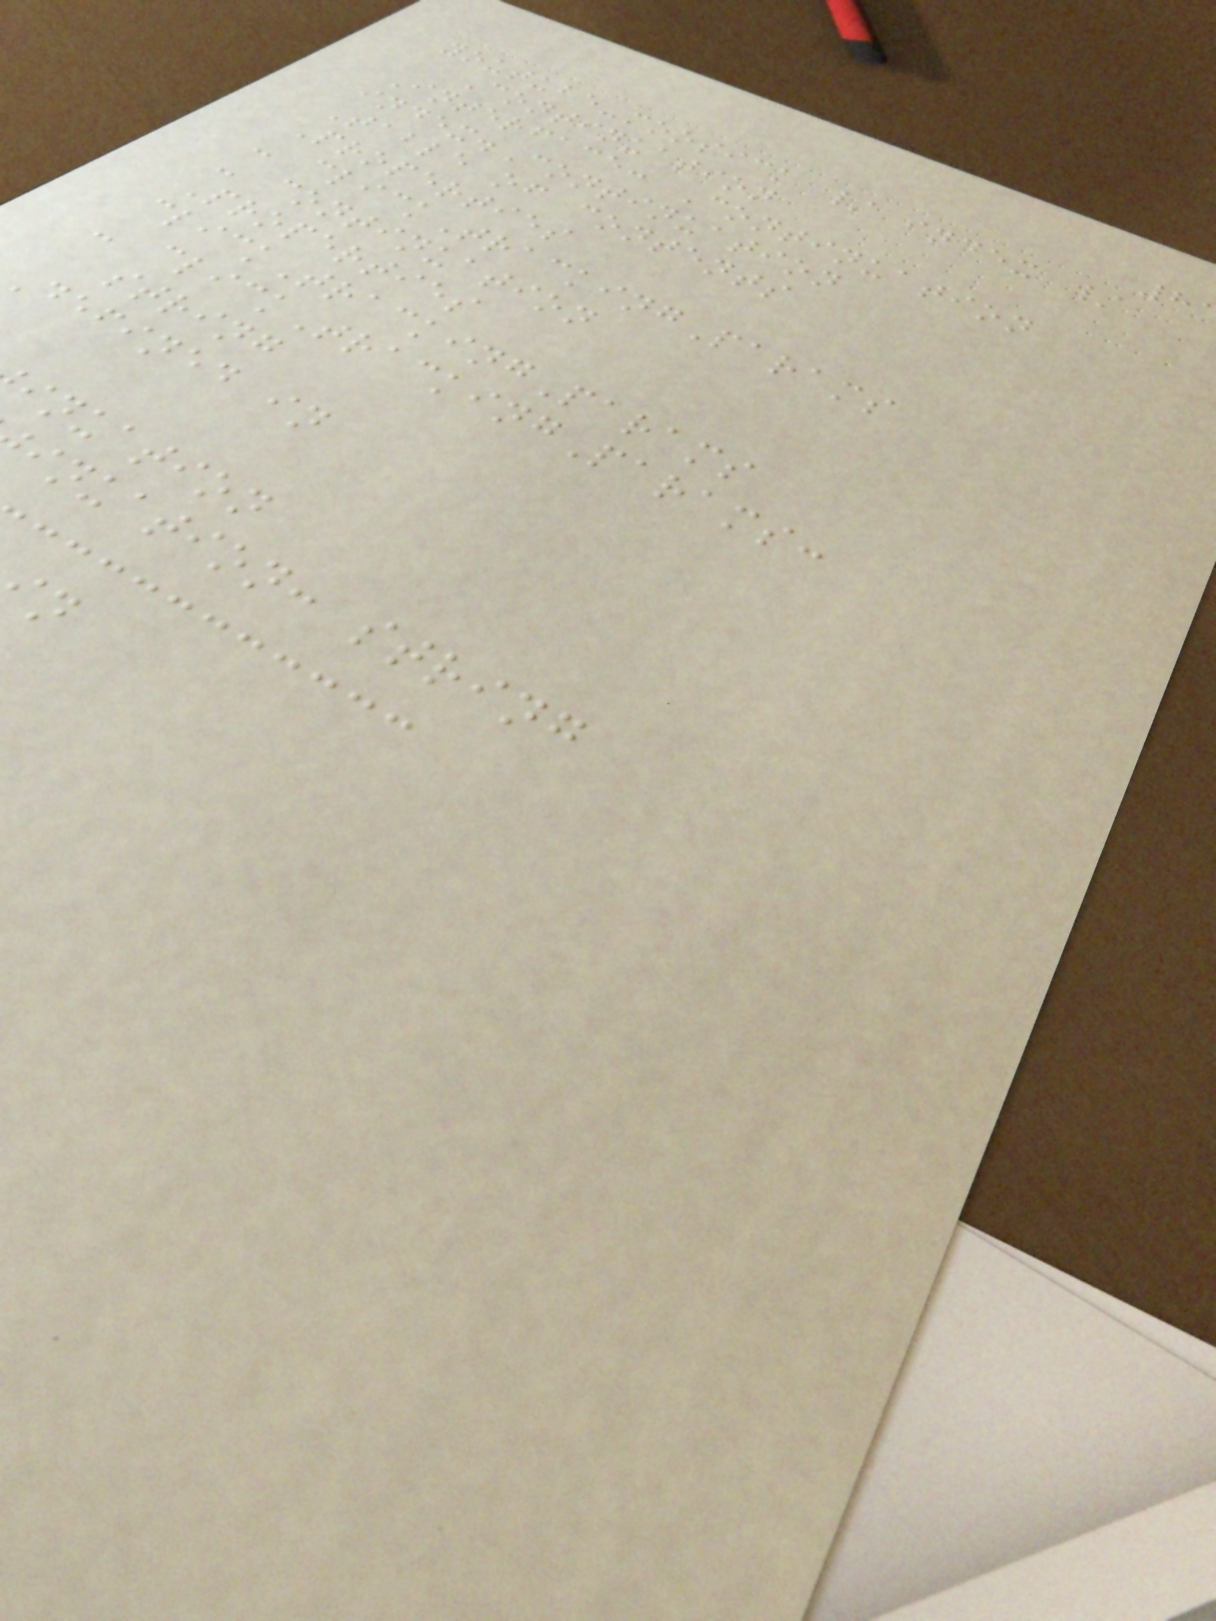youtube-moosick / index /
Continuation
Interface: Continuation
index.Continuation
Table of contents
Properties
- clickTrackingParams
- continuation
Properties
clickTrackingParams
- clickTrackingParams:
string
defined in
inuation
inuation: string
